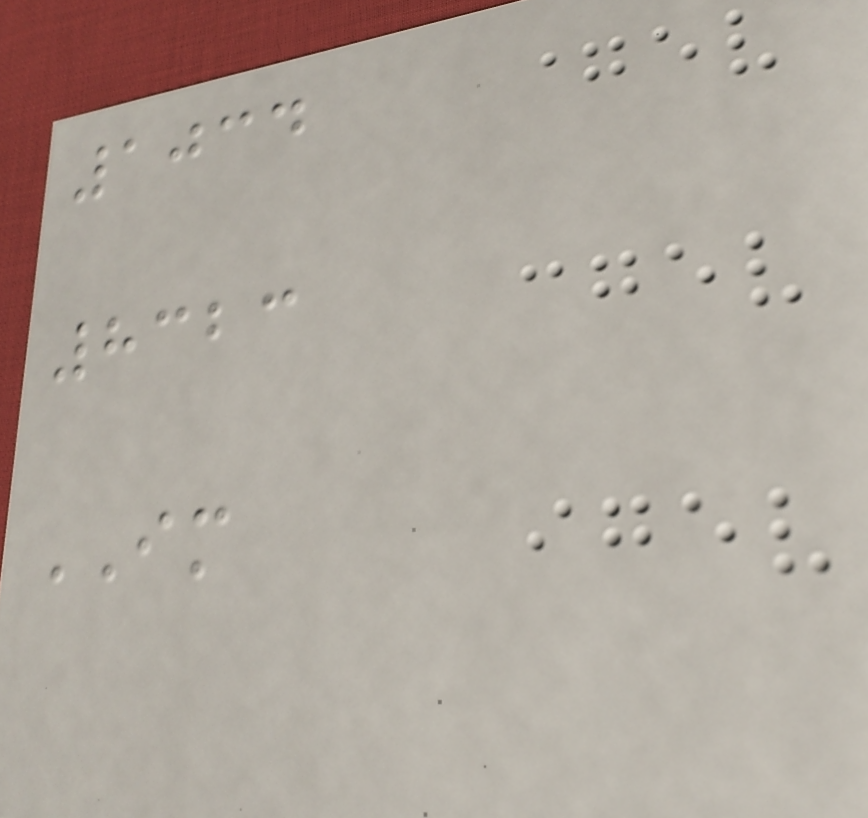1034
8323
IM
